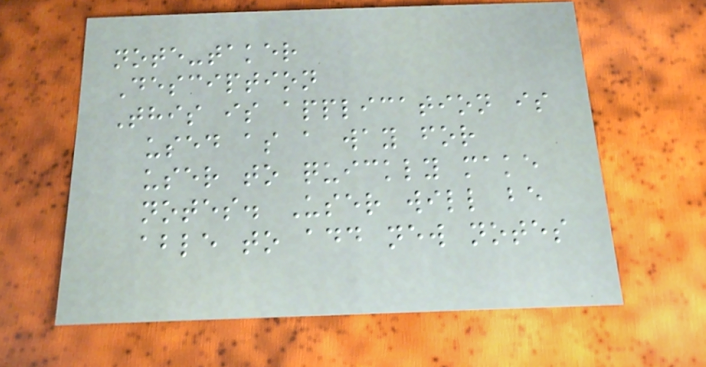note-taker
Desciption
This is application is
used as a way for
user to quickly make
notes. User will be
able to add new notes
